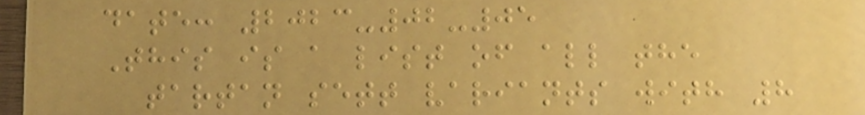date: 2023-02-05
This is a list of all the
tartan sett variants with 8
